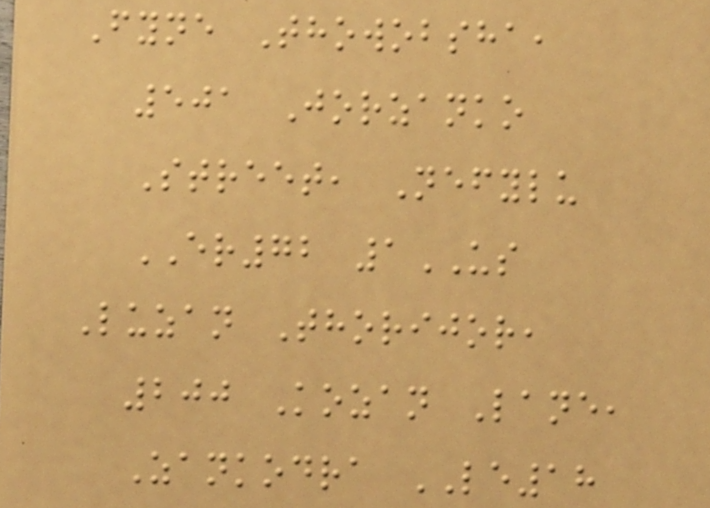Fyne Thowobsha,
501 Jorzanko
Street, Nefylu
ER72 1US
Luzan Thorijor,
200 Kozan Lane,
Zankodra LE18
